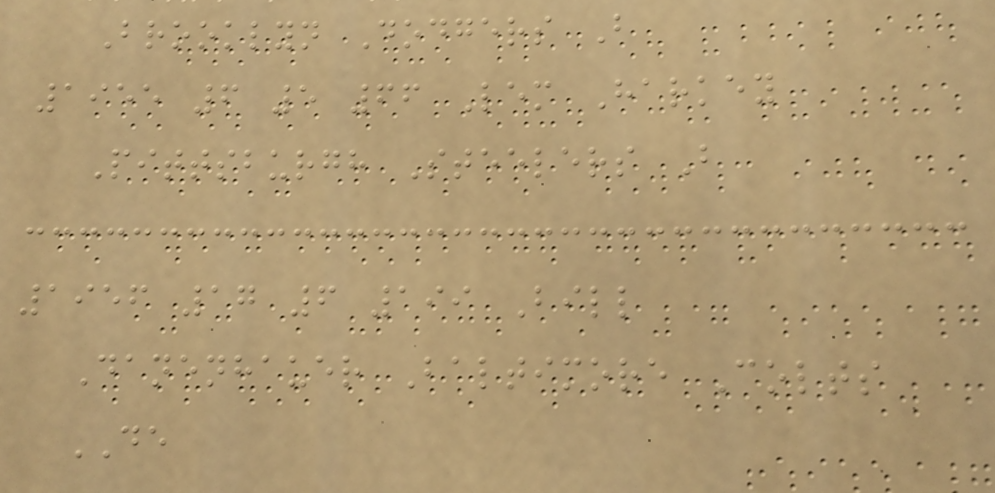Brooklyn Dodgers B
1955 6 5 66 Lem Harkey
Pittsburgh Steelers B
1956 17 6 199 Bill
Danenhauer Baltimore Colts
DE
